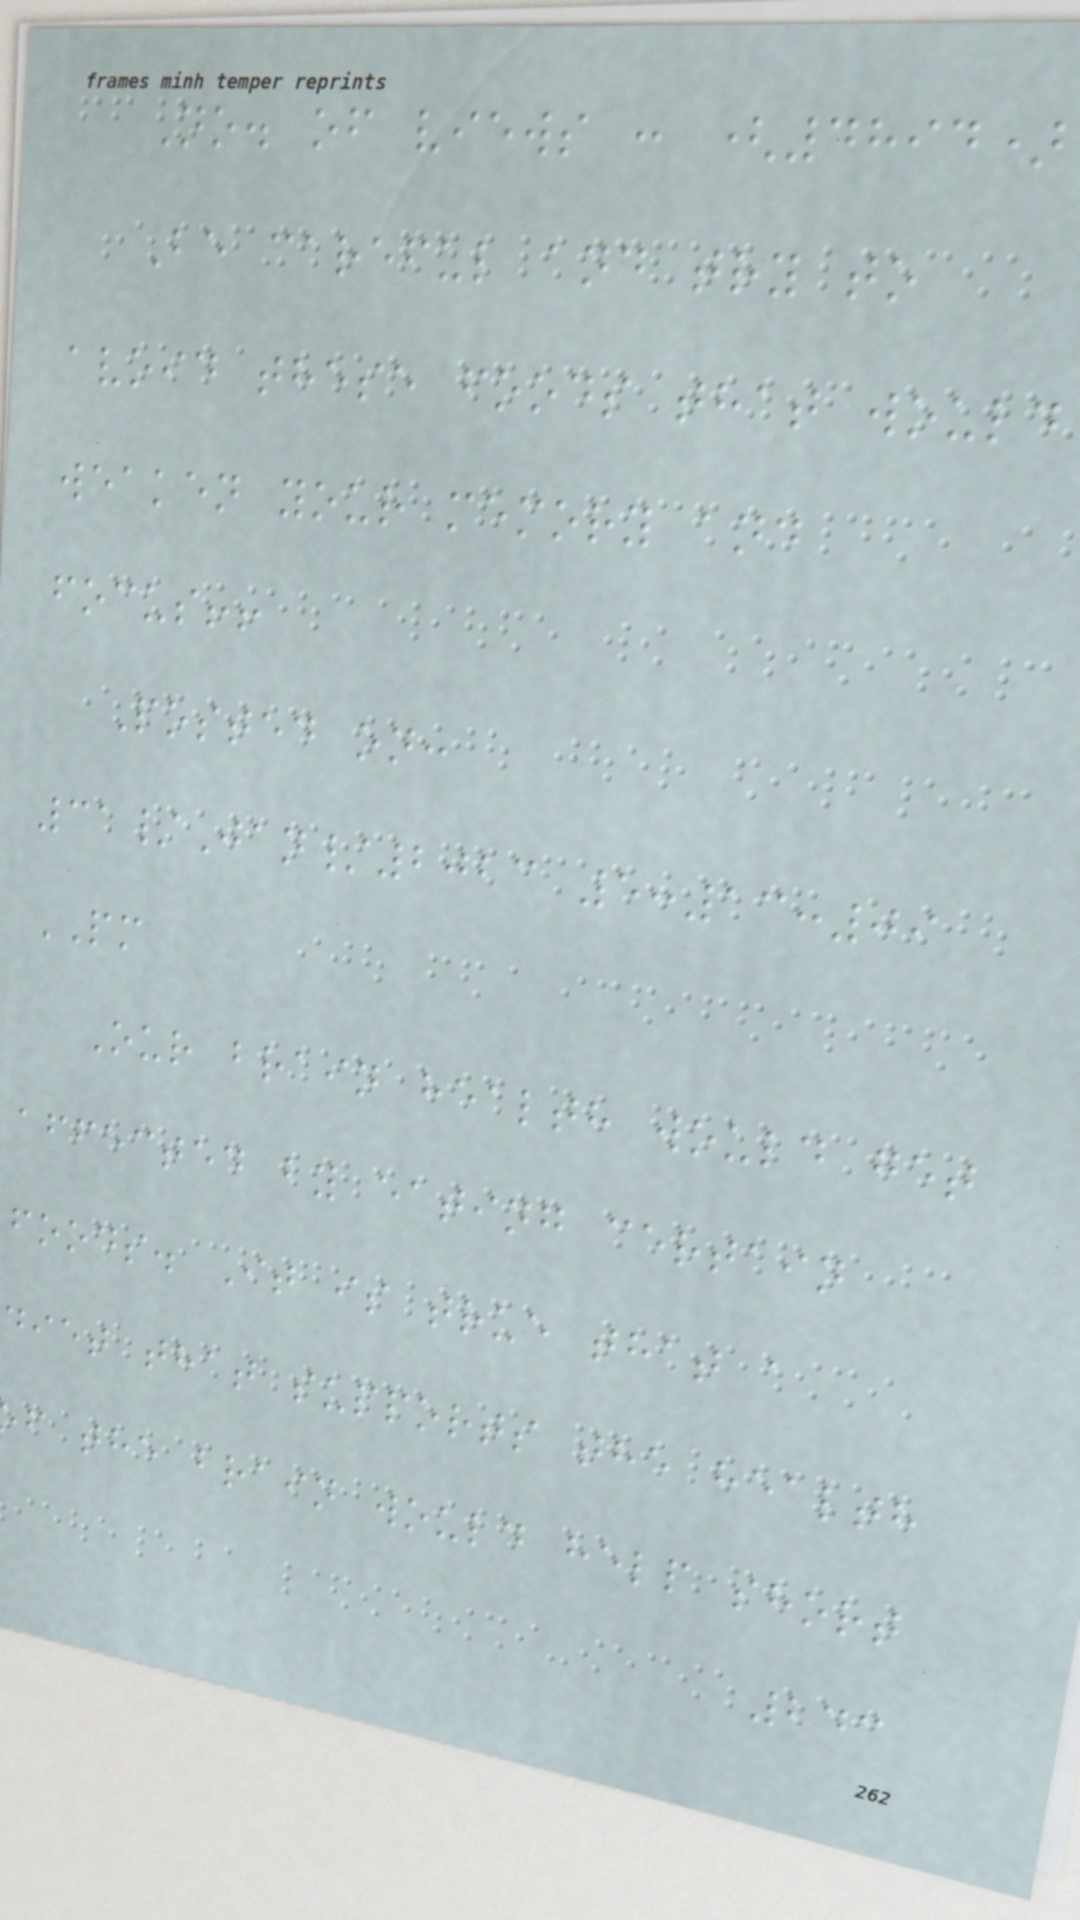No. of views : (4894)
Be careful and try to
avoid these foods that would
weaken your memory and
focus!!
Posted on:
31/Jan/2023 5:13:09
PM
Our brain health would get
affected by eating certain
foods. It is true that a
diet that supports the health
f the brain would help short
243
